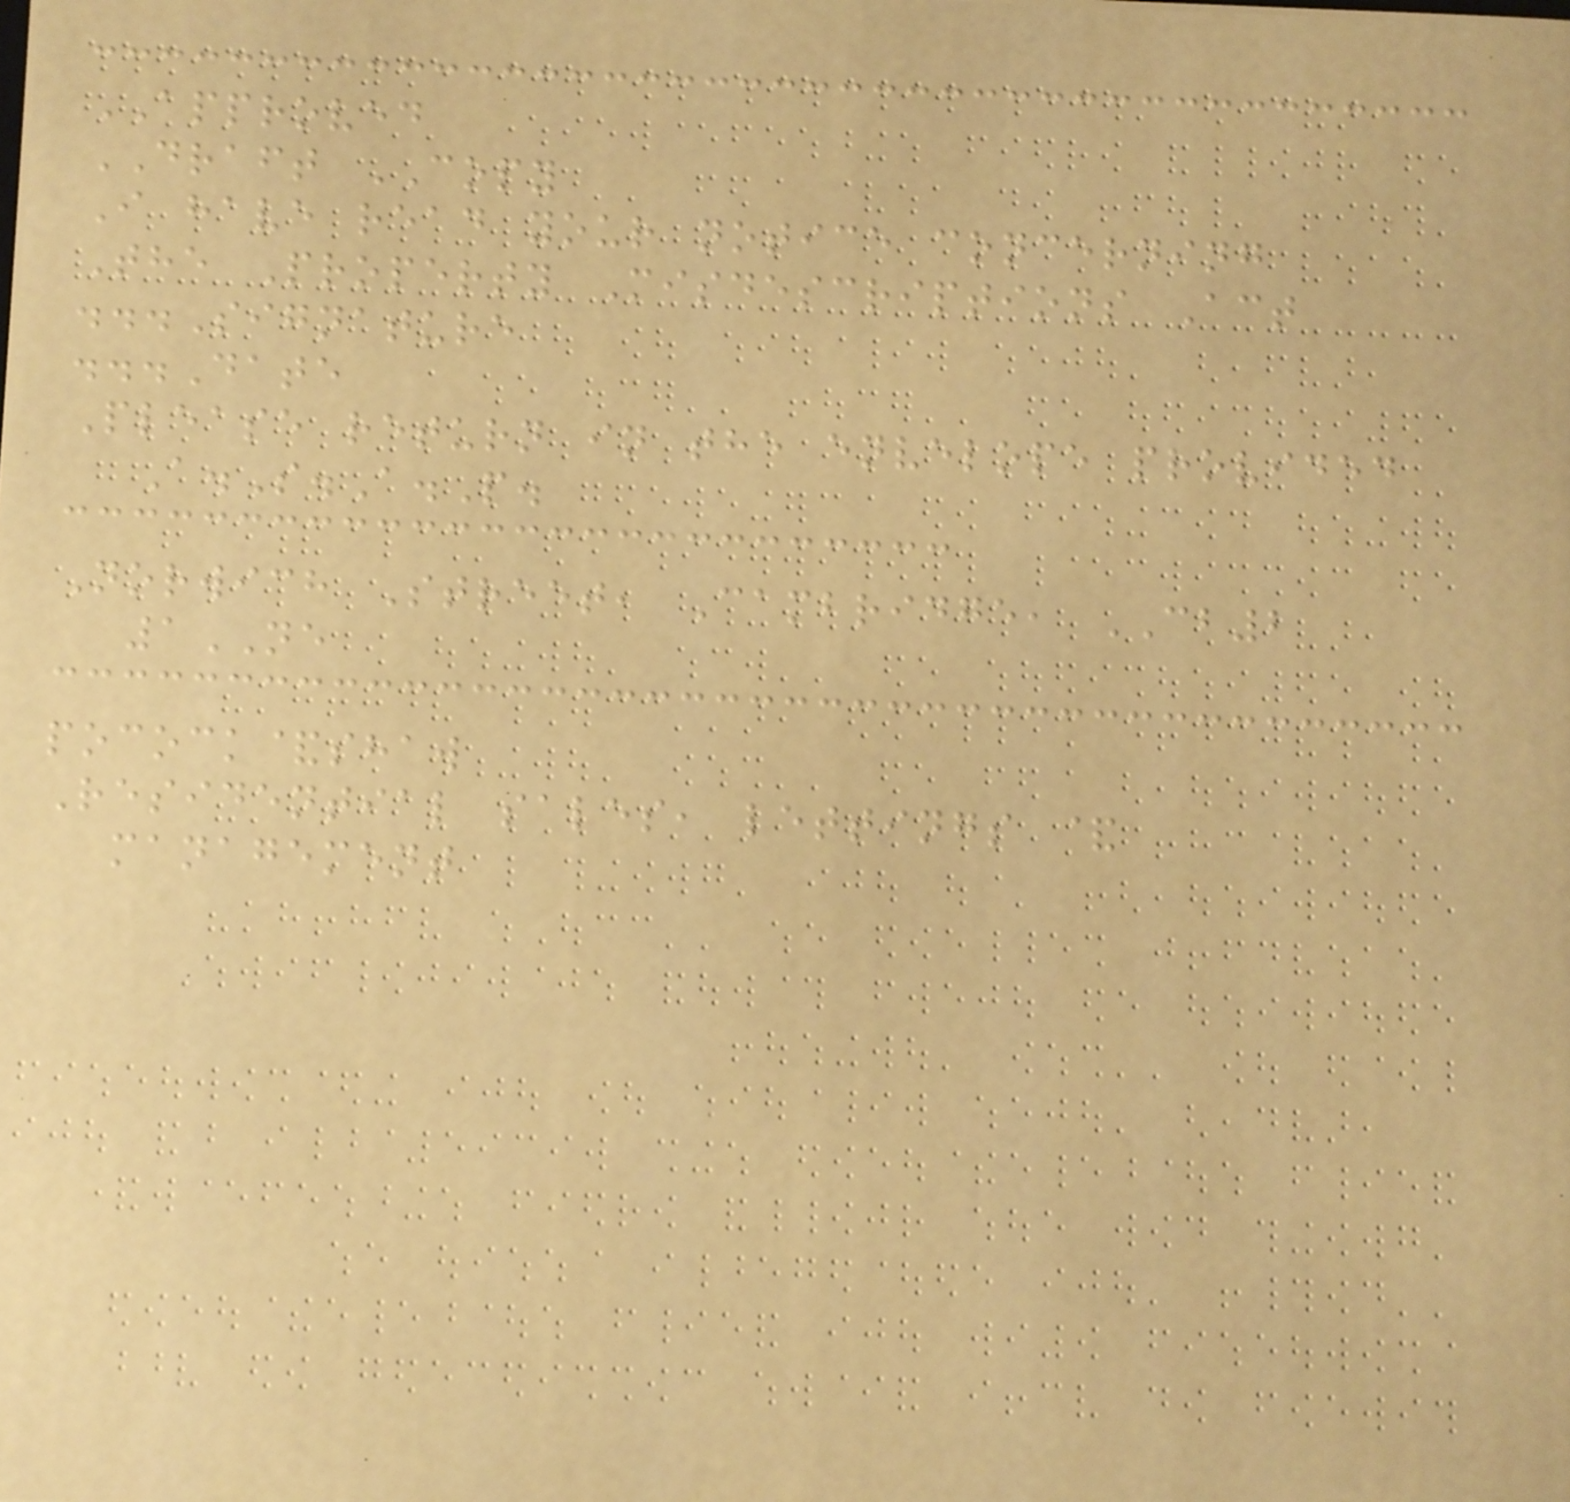APPROVED
DRAFT COPY
I have read your notice concerning
The Property Misdescriptions Act
...Signature
...Date
Please return in the envelope provided
A.S.A.P.
Norwich Street, Cambridge, CB2
1NE
pocock&shaw
Residential sales, lettings &
management
